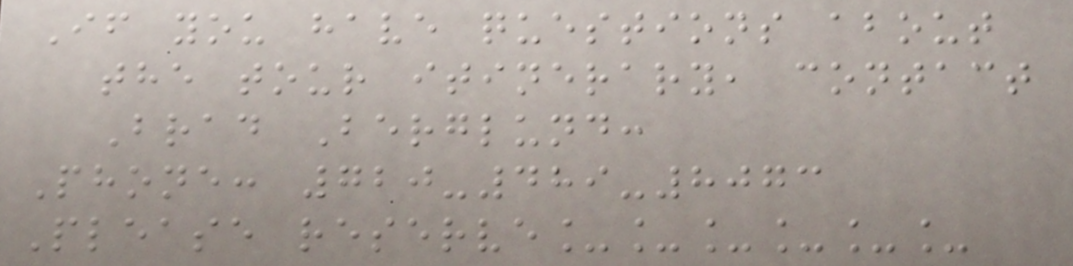If you have questions about
the tour itinerary, contact
Brad Berglund:
Phone: 720-489-8073
Please reserve______
